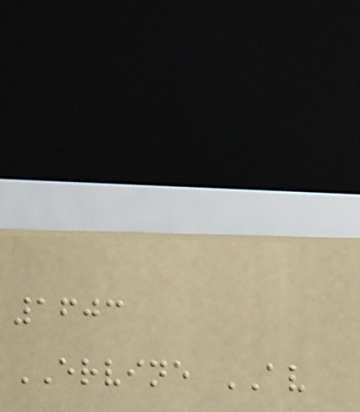1603
ERVINE AV
